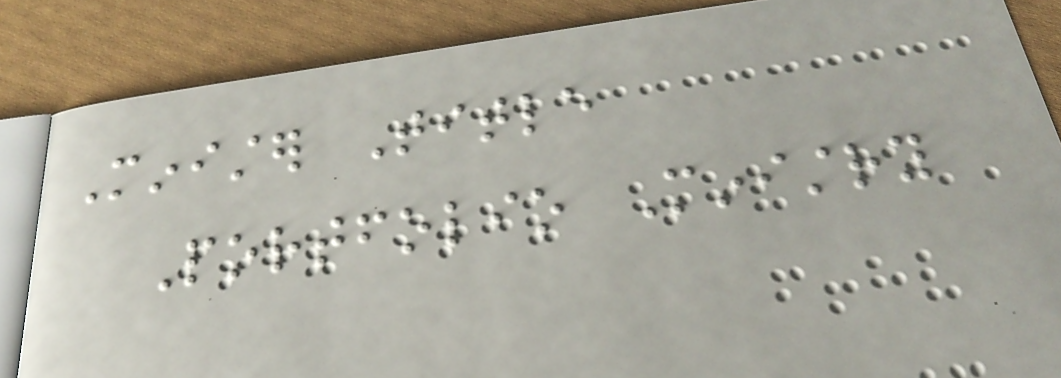Minister Title
Portfolio Ministry
